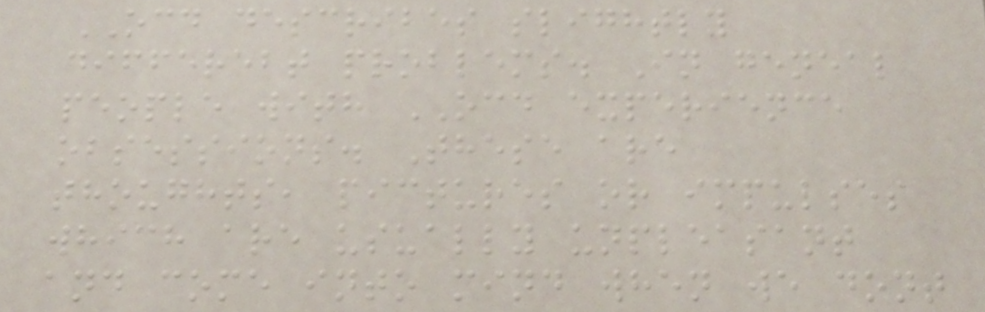OCD describes slightly
differebt problems. In geneal
people with OCD experience
obsessions. These are
thoughts, pictures or impulses
which are usually unpleasant
and come into mind when we dont
